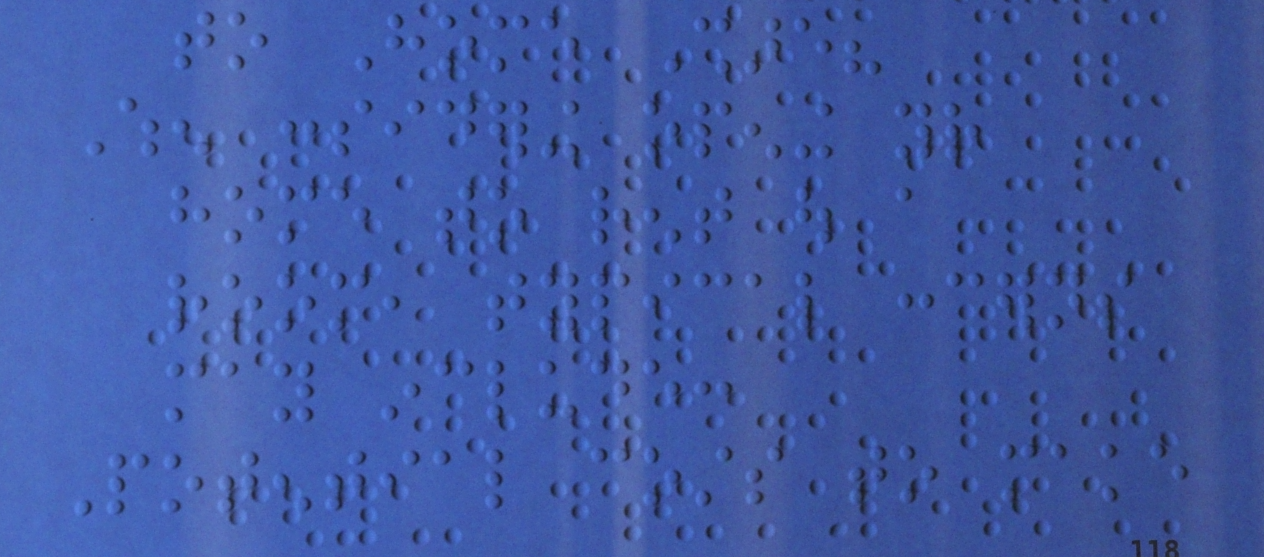to Home Share?
When considering opening your
home to rent out a
room, typical concerns
may include:
Potential costs to make
